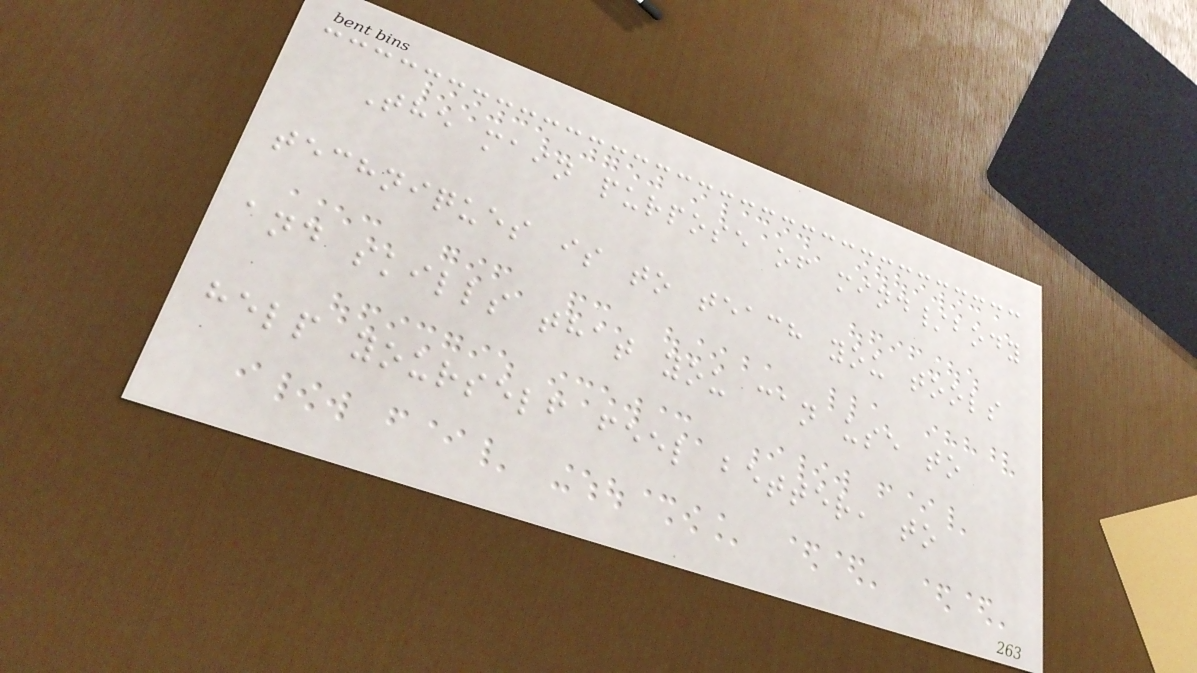The main purpose of mind/body
techniques is to teach you tools
and skills that you can use to
help yourself feel better, to
